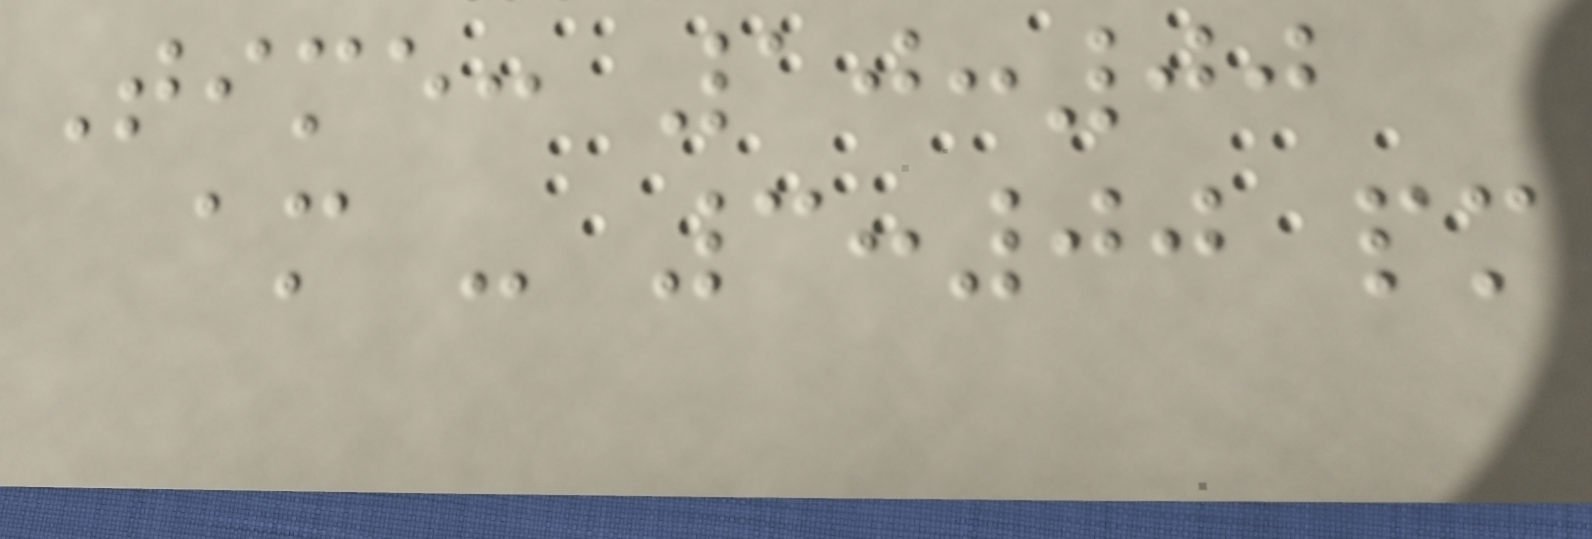Time: 10:00
am - 3:00 pm
